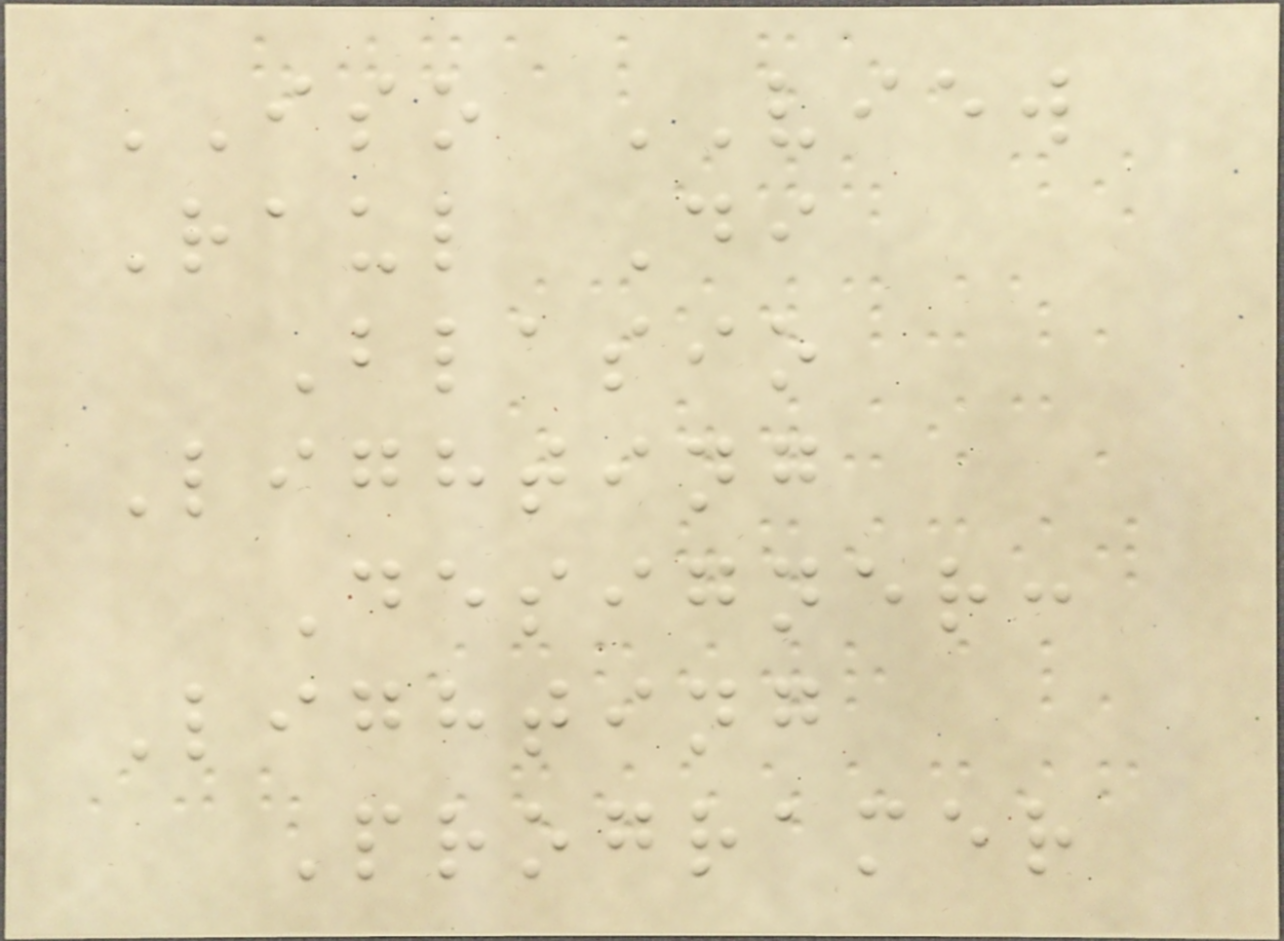ISO VIEW
Raul Di
Blasio
Lighting
Designer:
Lighting
Programer
